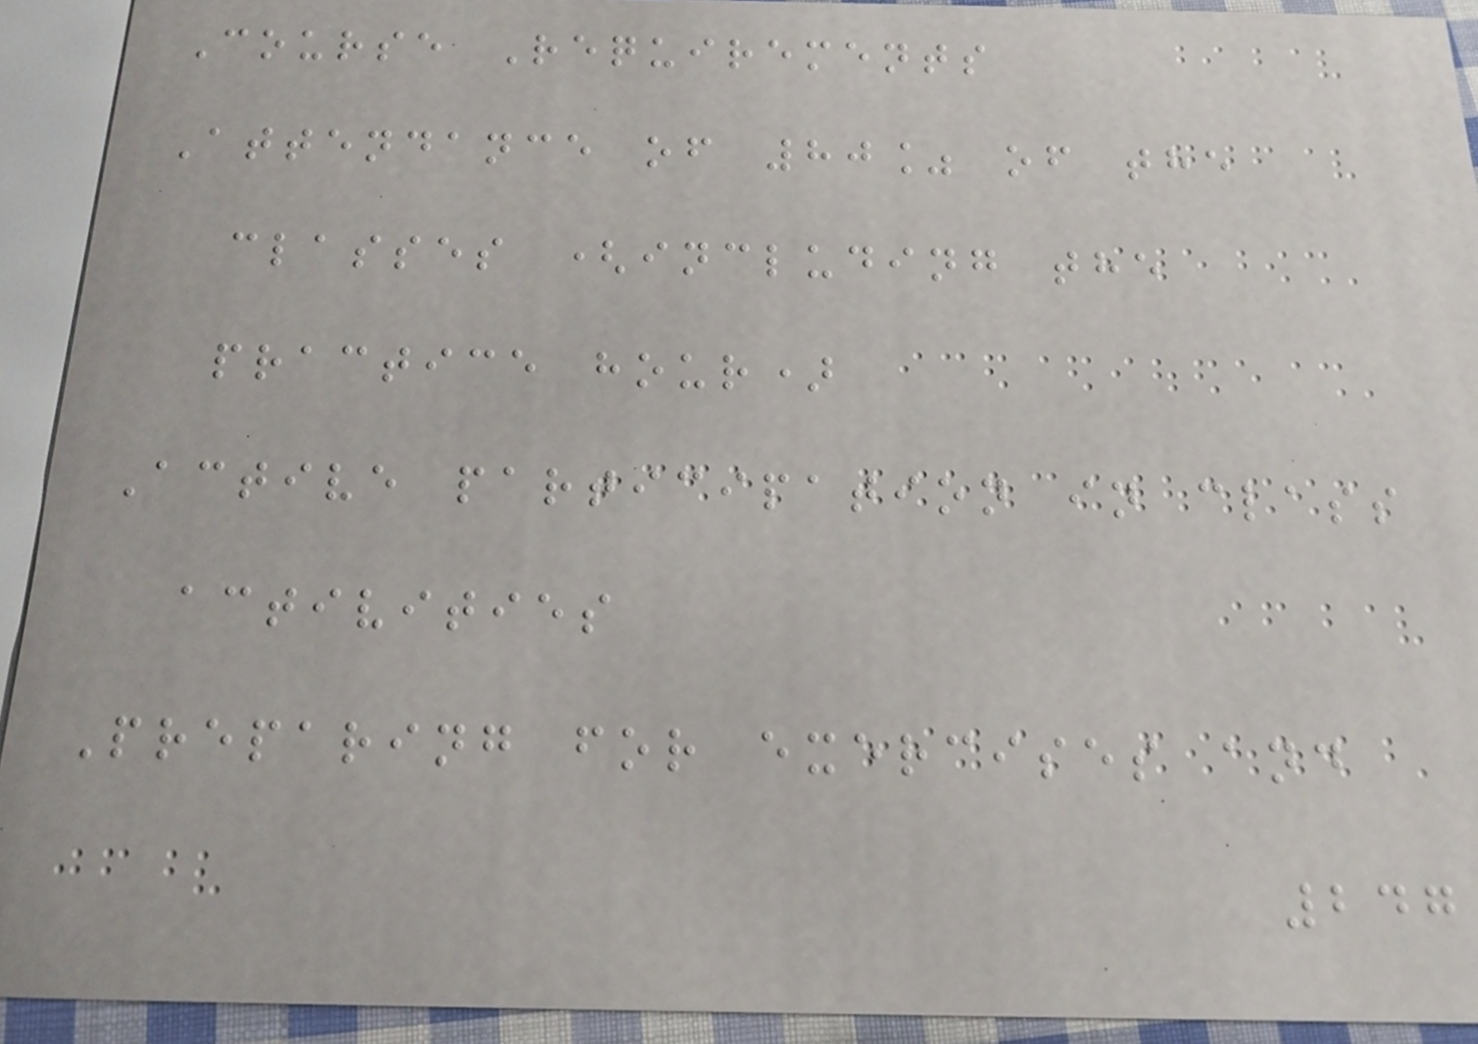Course Requirements
Attendance of 80% of the
classes (including the
practice hour)
Active participation in class
activities
Preparing for exercises and
247
